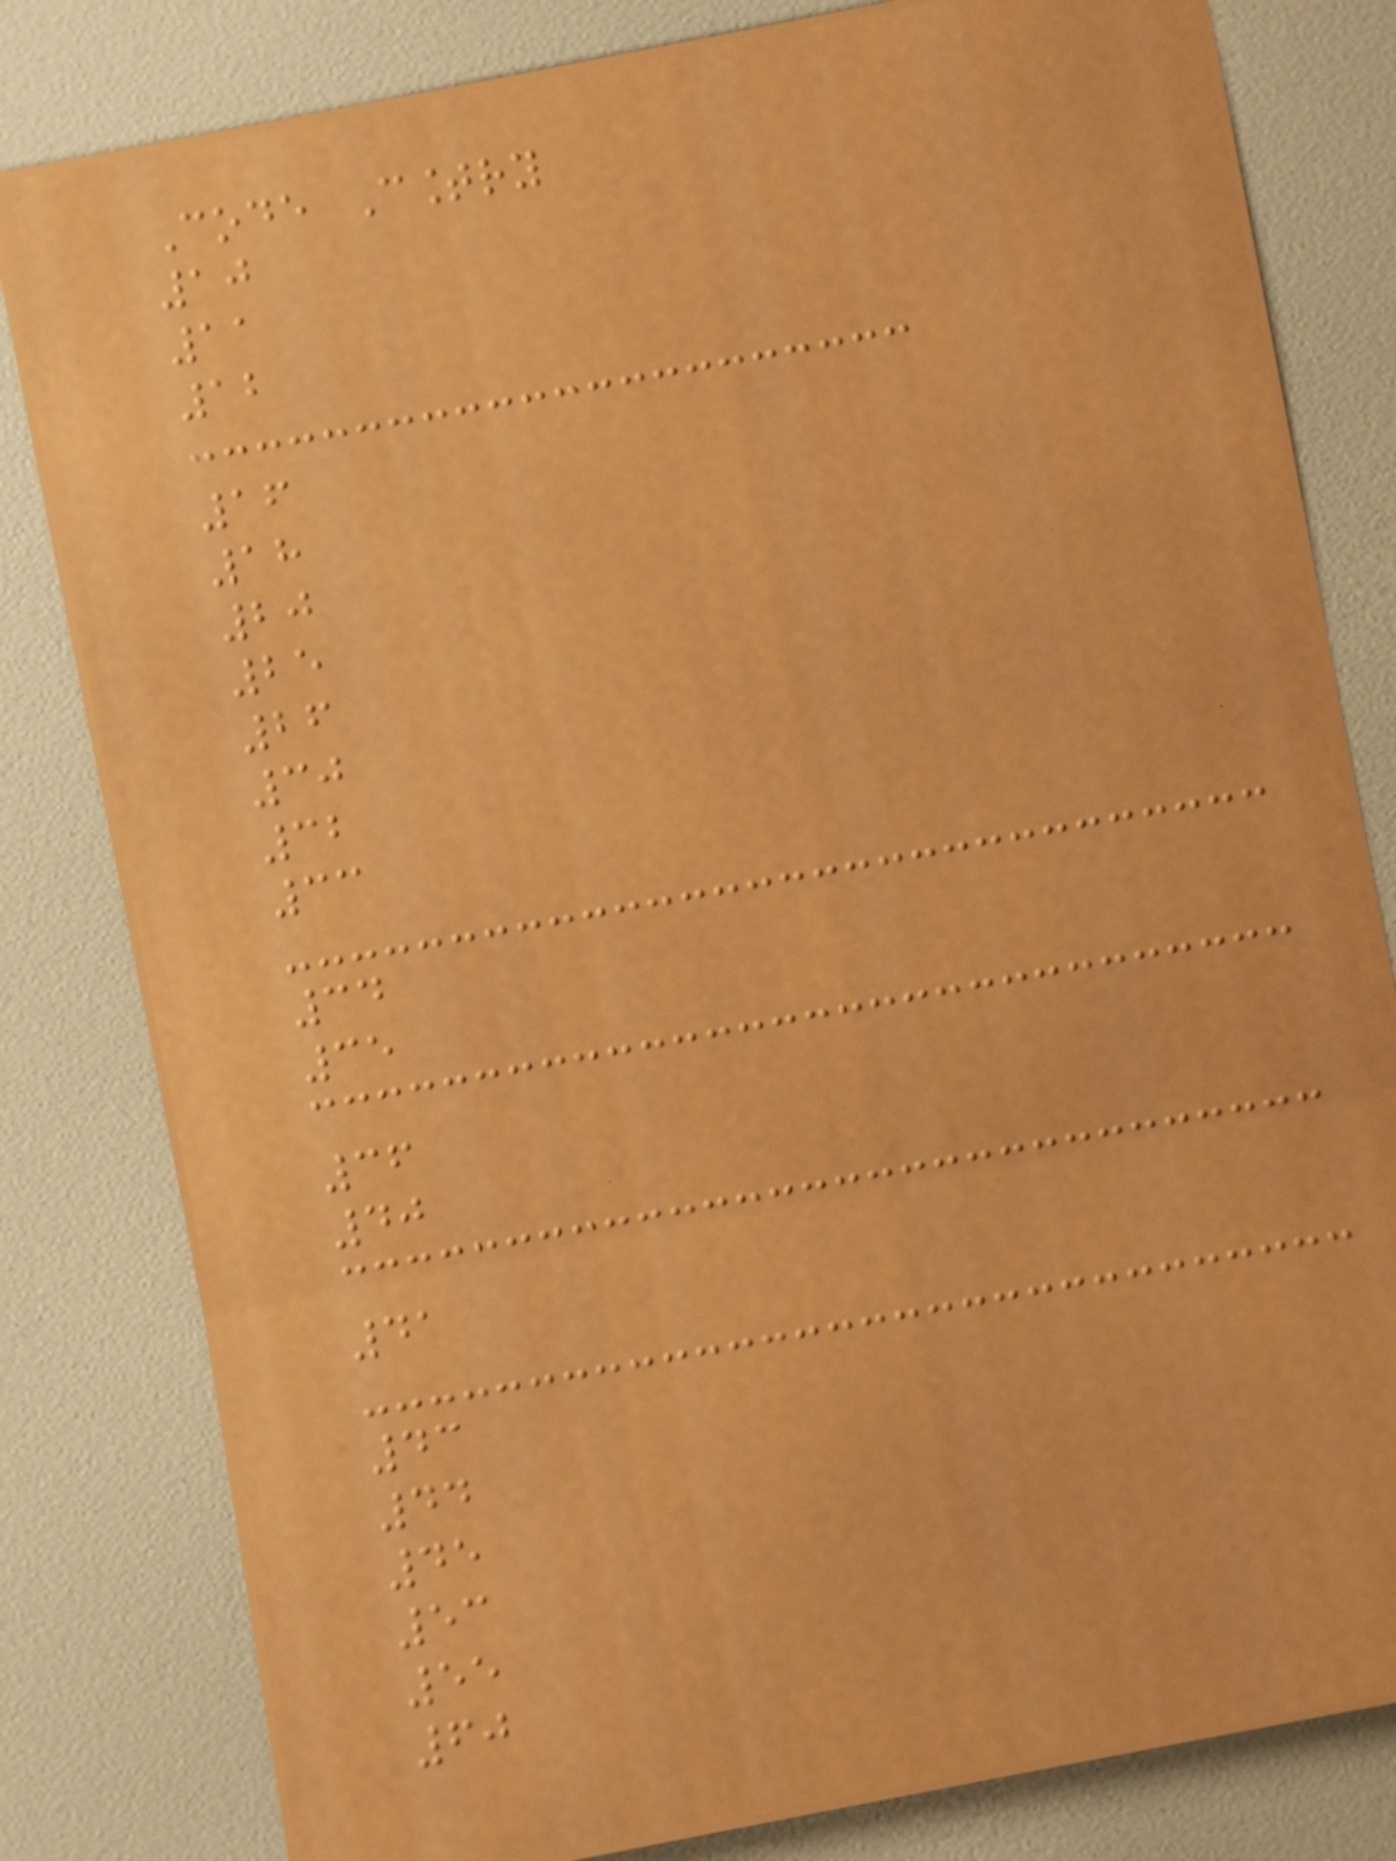Code Country
10
11
12
16
18
20
25
26
30
32
33
34
35
36
40
41
43
44
45
53
55
60
